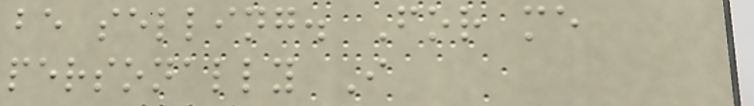be selling. For me
personally I
